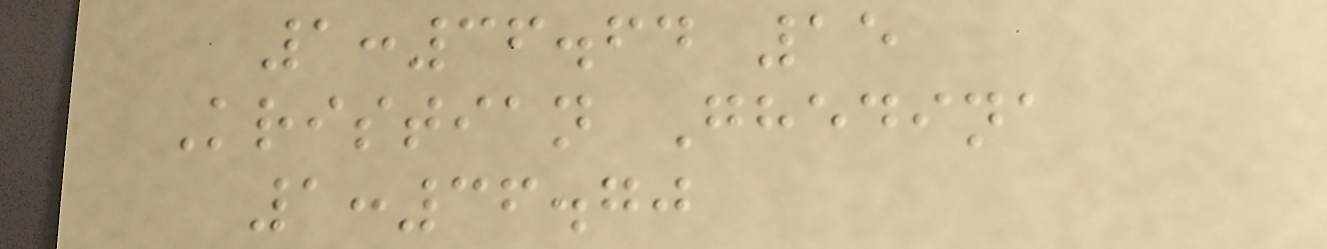1:36.64 15
Kristian Ghedina
1:36.70
